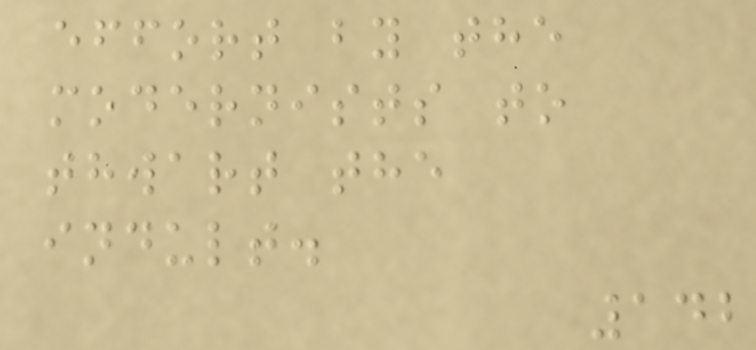effort by the
modernists to
thwart the
indult.
142
